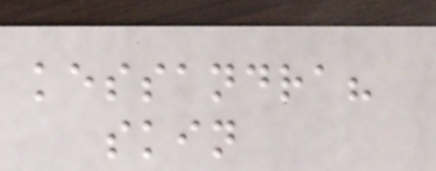kessandra?
skin
